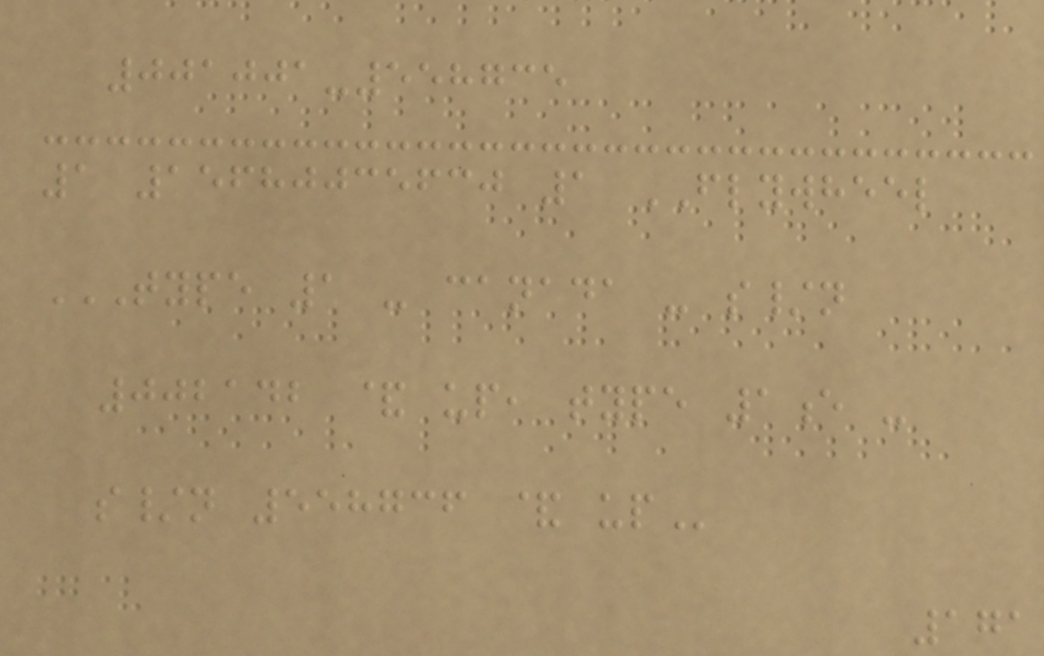001001-558735
1 15680035630 1 FLYWHEEL
TYPE 1 - CANADA - S/N
002142 & UP, TYPE 1E -
S/N 558736 & UP
171
